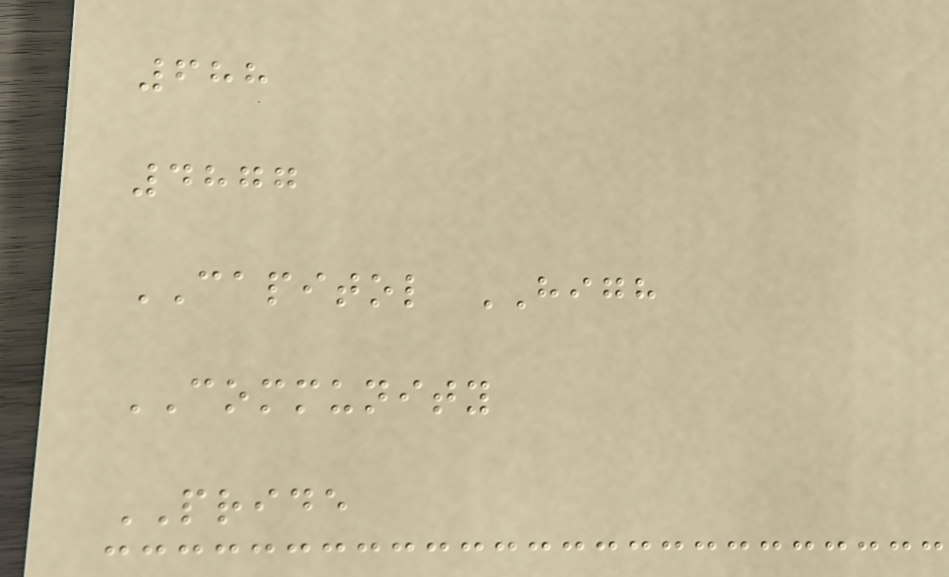688
4877
CAPITOL HIGH
COMMUNITY
PRIDE
